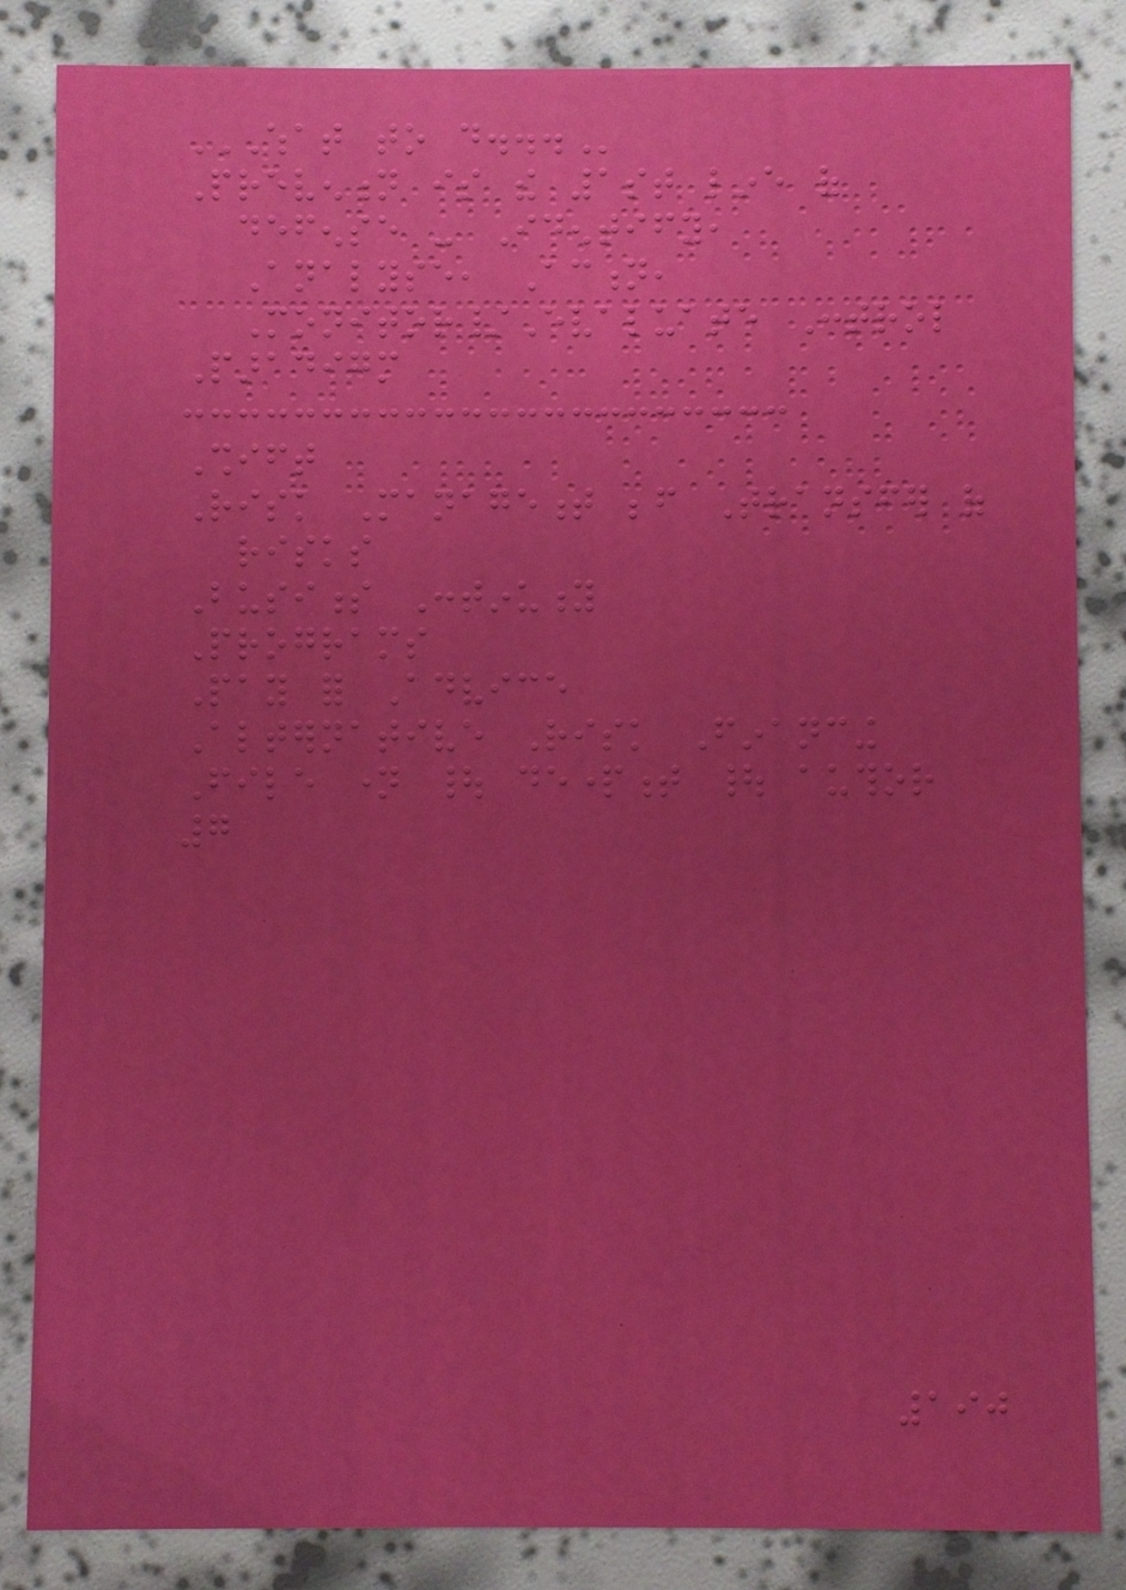WHAT TO DO...
Prevention is the 1st line of
defense - Identify,
Analyse, Action,
Monitor/Evaluate Control
Paradigm
Shift
Risk Management before Transfer of
risks
Business Continuity
Programs
Pay for Advice
Alternative Risk Financing
File name | department | author
7
190
